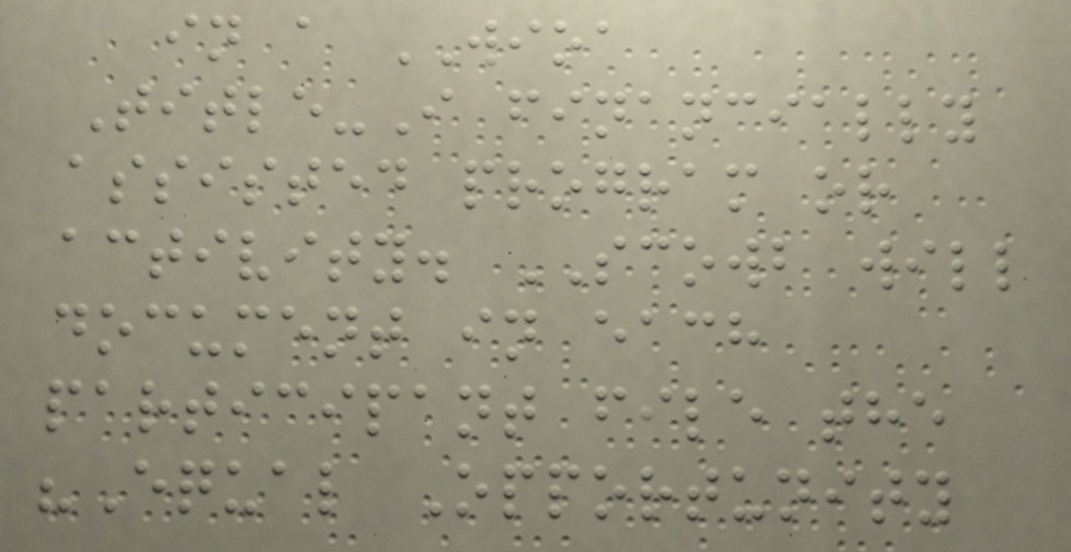in a WIOA
Title-I financially
assisted program or
activity. SCOWB will
document in each
participant file the
"Equal Opportunity
